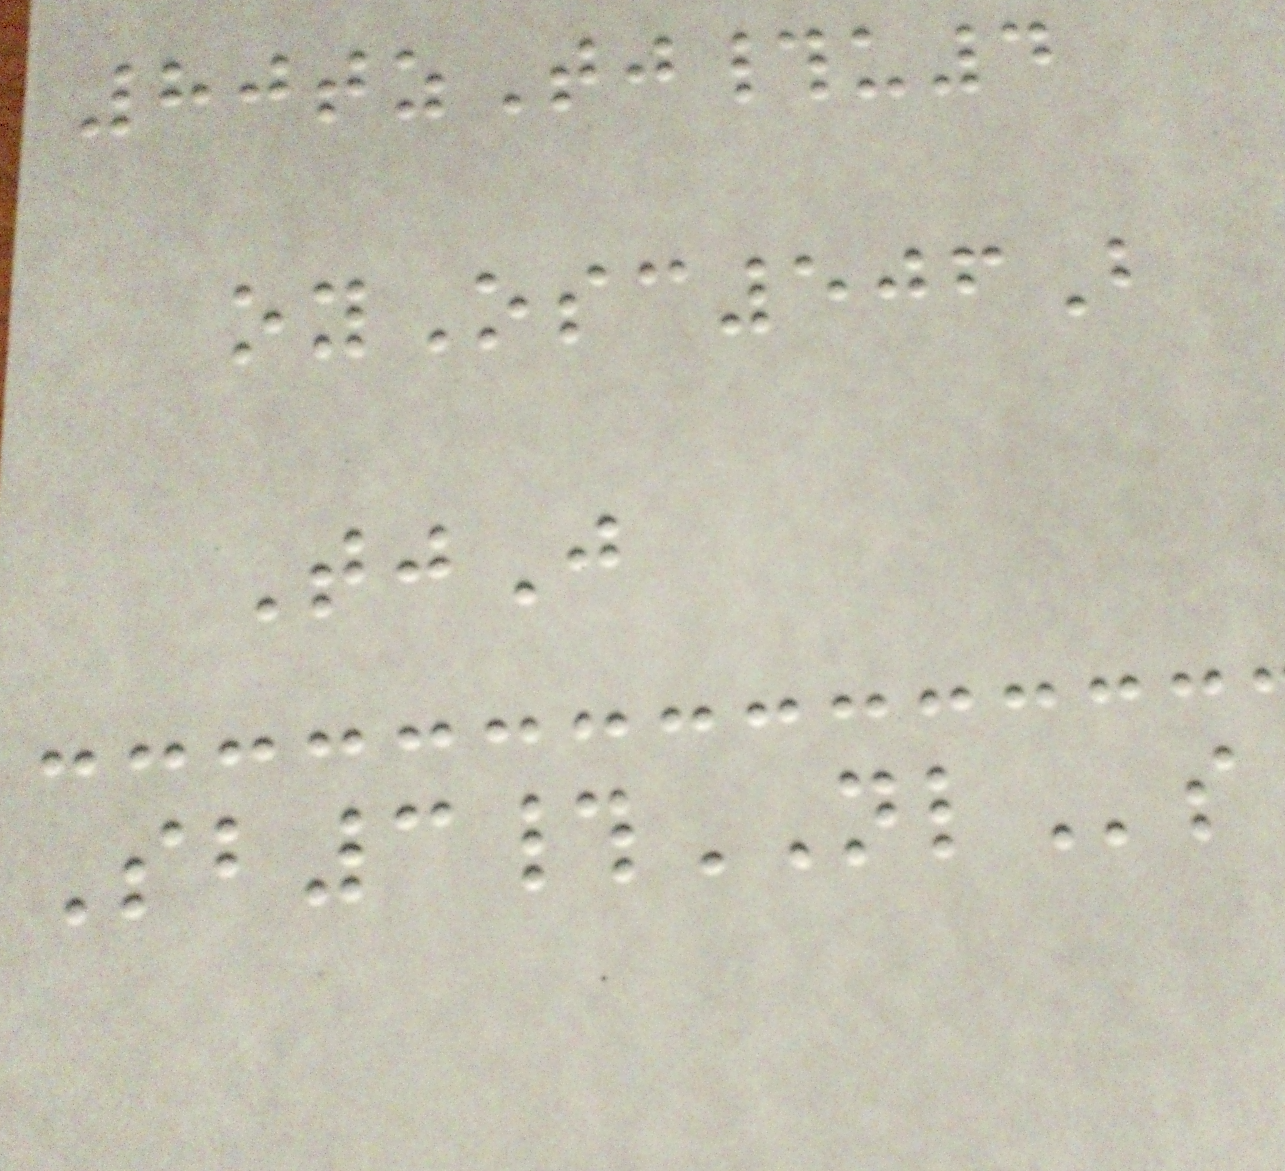80tzTj#u4
oyOsc506B
TjJ
Sb3#NLs
